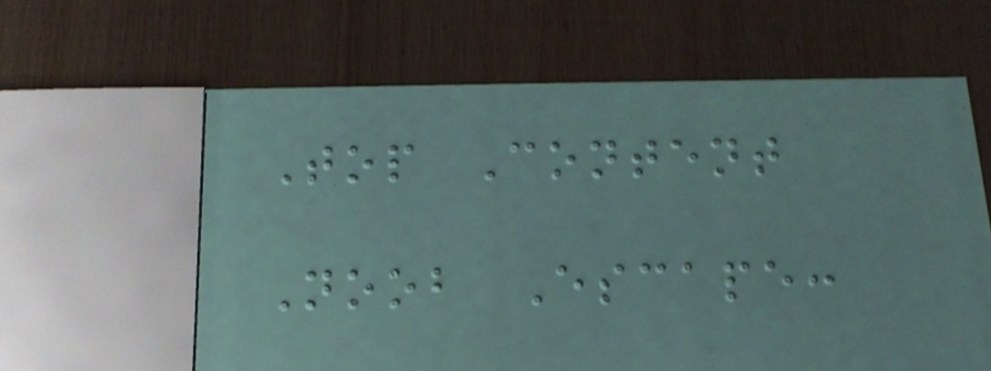Top Content
Noob Escape:
